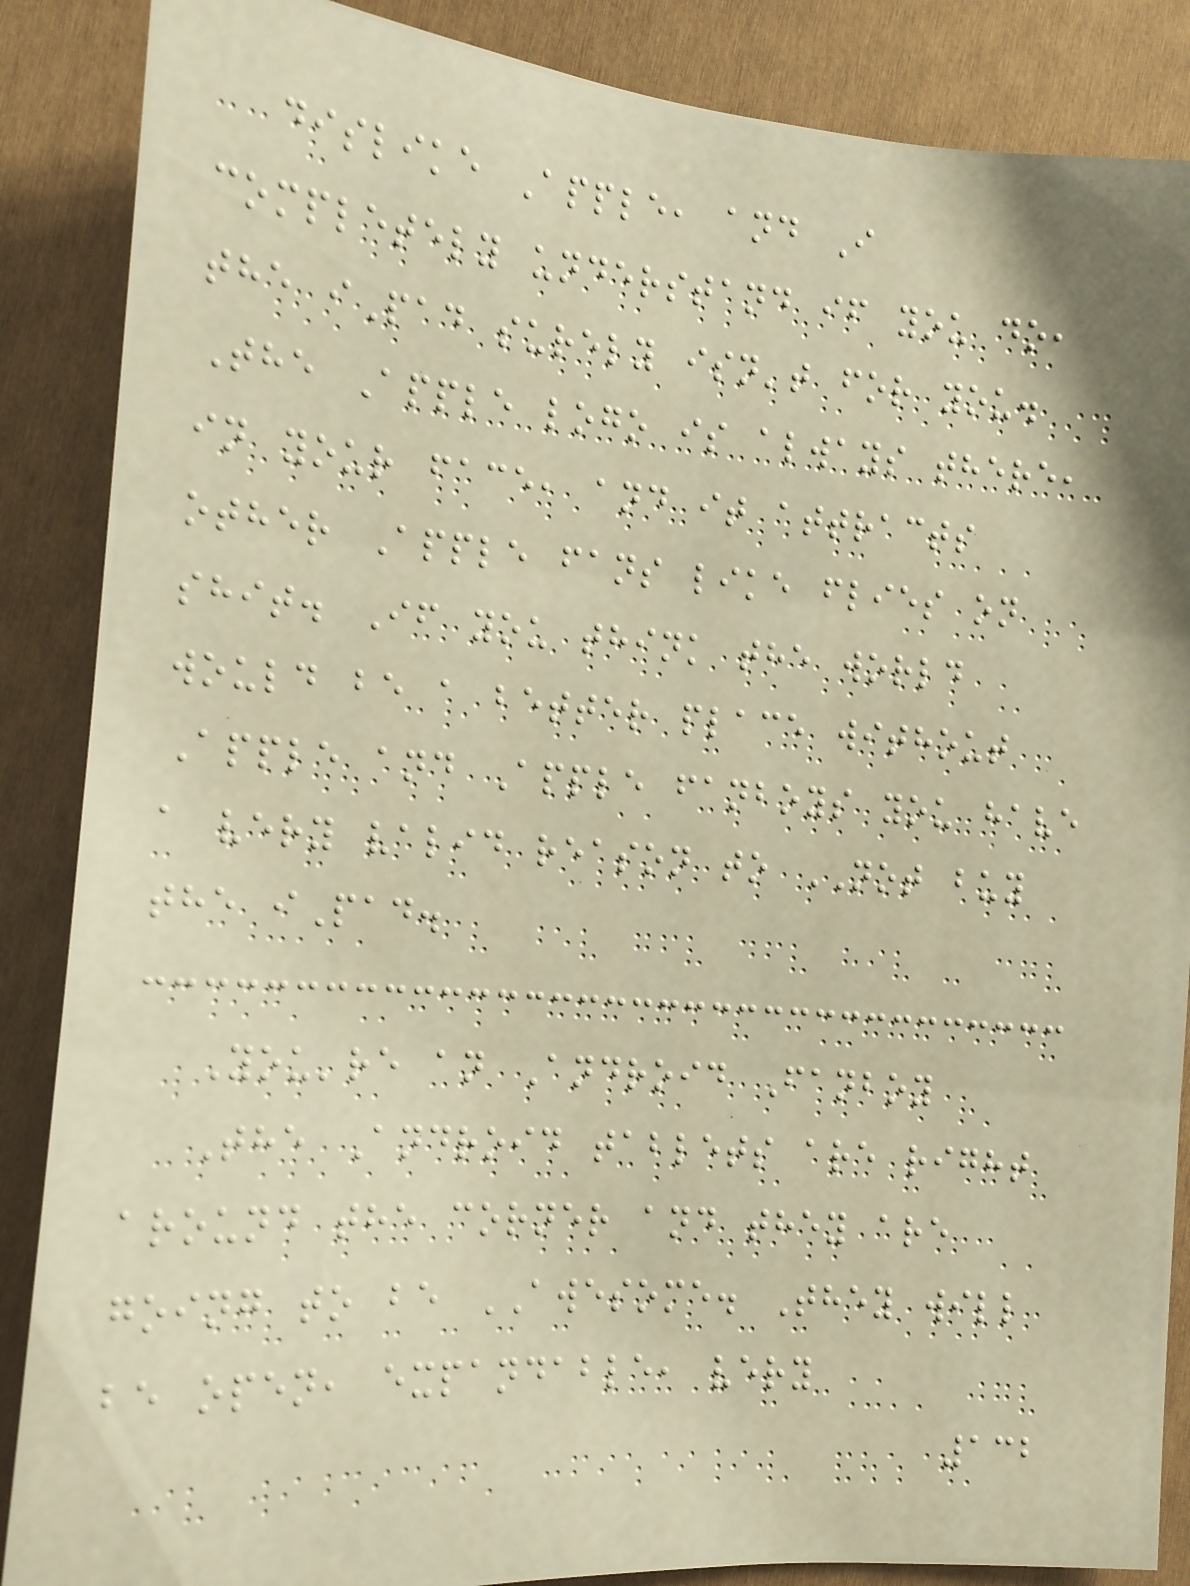dislike Apple, and I
completely understand if you do,
the iPad surely isn't for you.
The Apple logo is always there,
in your face, and it attracts
other Apple fans like flies on
shit. If you think the world
would be a better place without
Apple and Apple fanboys you have
a very valid reason to NOT buy
the iPad.
You're an Android Fanboy
The Android tablets are right
around the corner and they are
going to be AWESOME. They will
be open, expandable, very
132
